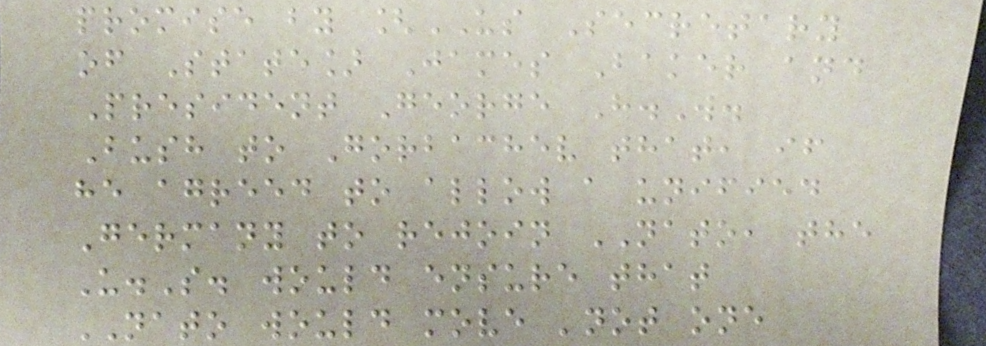promise by [US Secretary
of State] James Baker and
President George H.W.
Bush to Gorbachev that, if
he agreed to allow a unified
Germany to rejoin NATO, the
U.S. would ensure that
NATO would move 'not one
